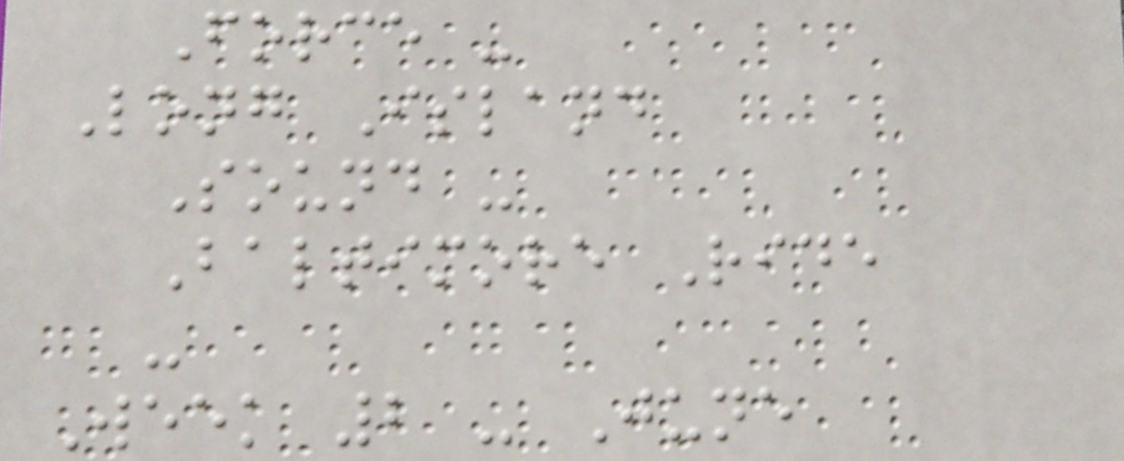Force -
Long Island
Sound -
Baltimore Ride
-
Week 2 - June
